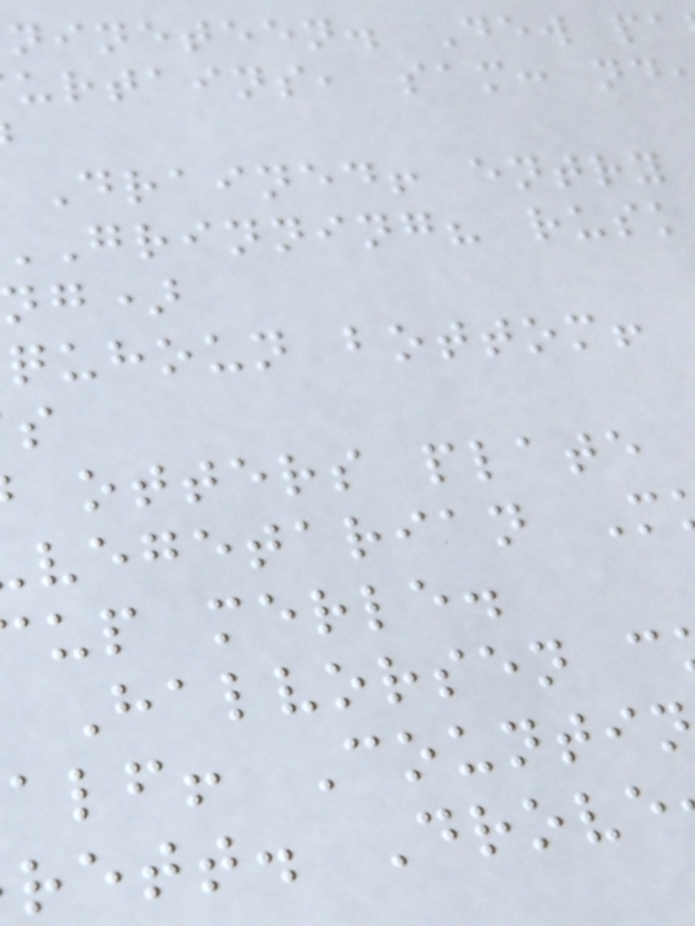nineteen. Dew pa
urtains, sam: nd
Drained! entry
grinning? rusk
ng)
quhoun bottom!
otters plate
vegetarian M
up merle.
Halvorsen c
alf! Counti
rett. Drove
